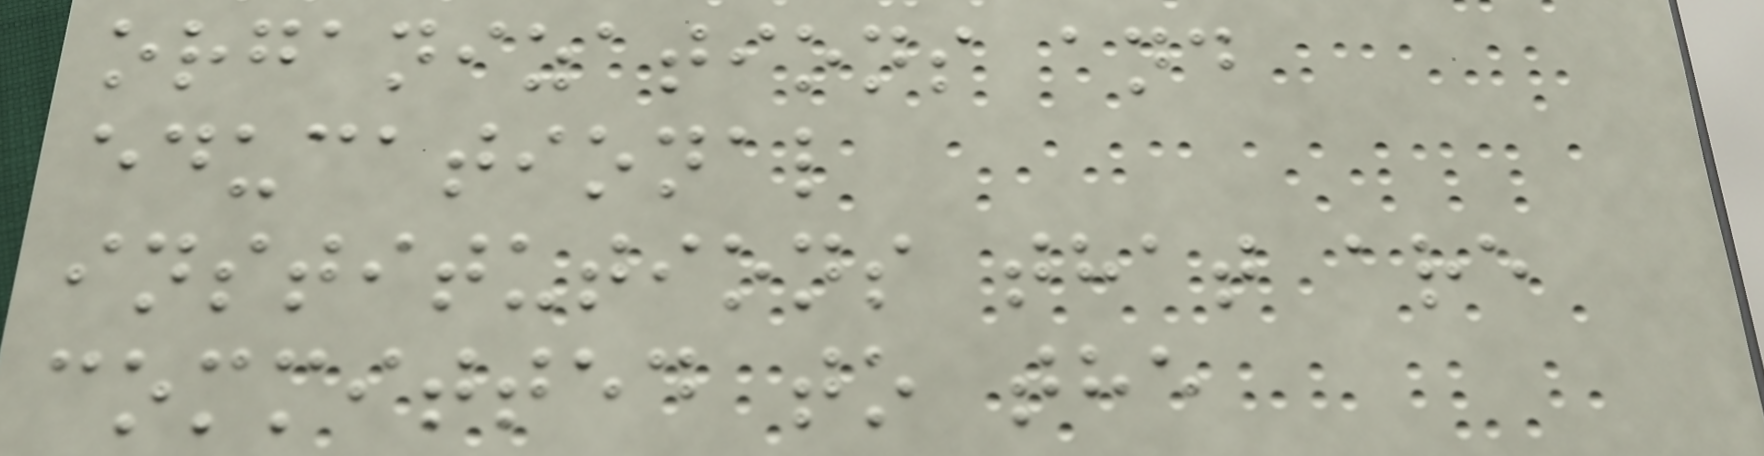organizations and
educational
institutions that are
committed to the
